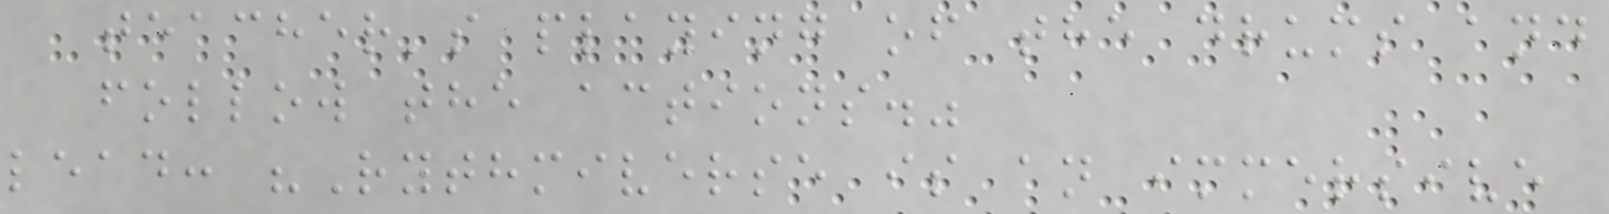teacher's playing of the drums and
follow the actions."
lead: "Rythmiverse is an immersive
